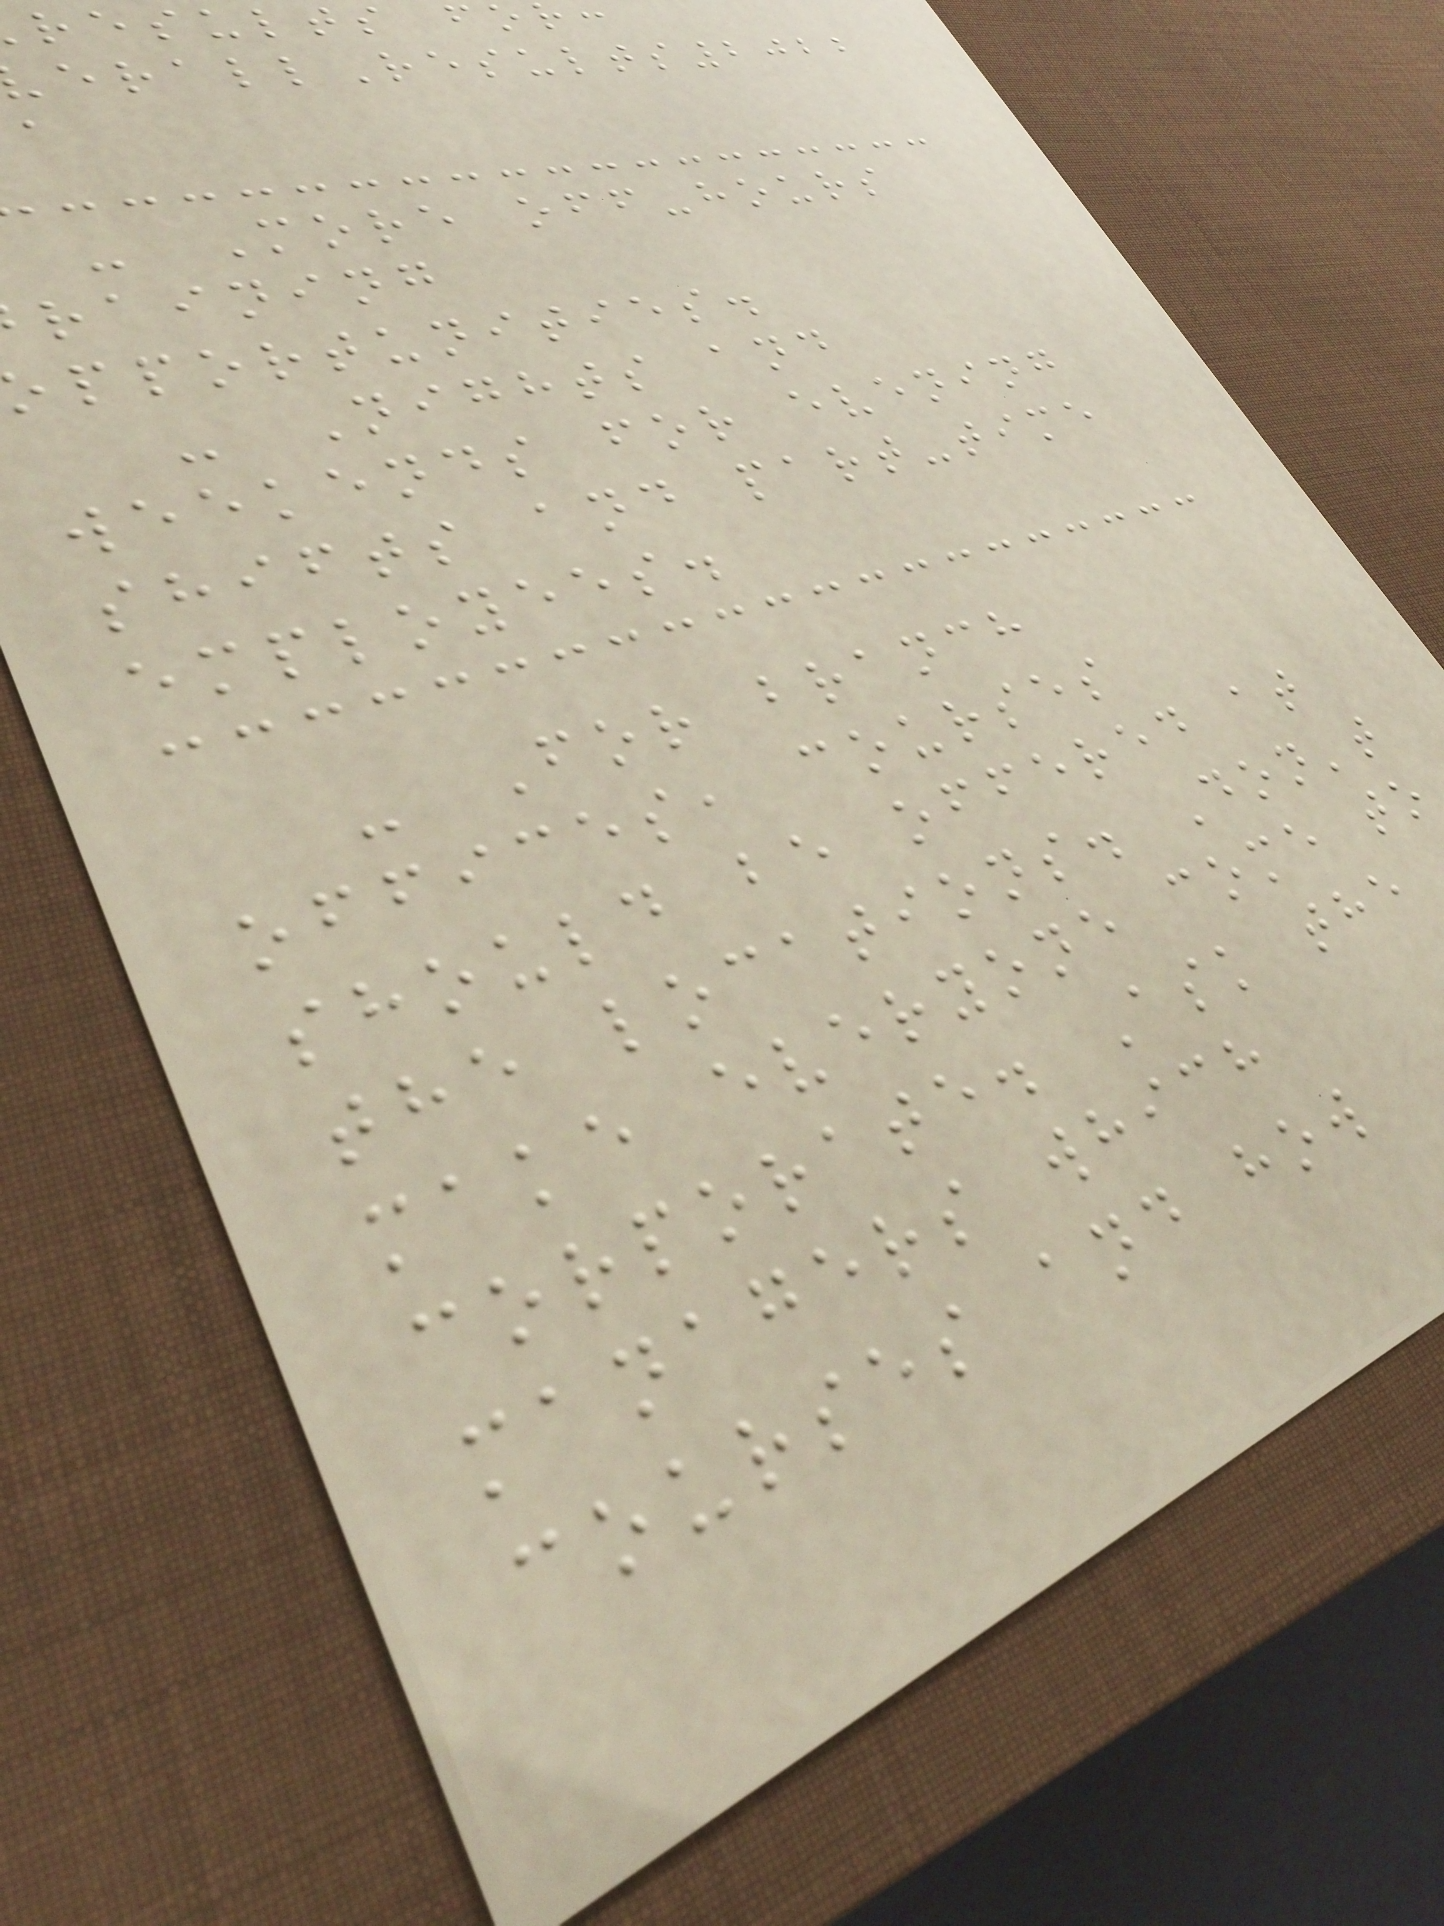results fo
erallResults2022
- More off-hours
raining
pportunities.
- Nights and
weekends for evening
shifts and part-time
employees.
- For branch
offices, courses
should be offered at
the locations. Don't
make everyone come to
corporate. Ask the
managers which
courses and how
